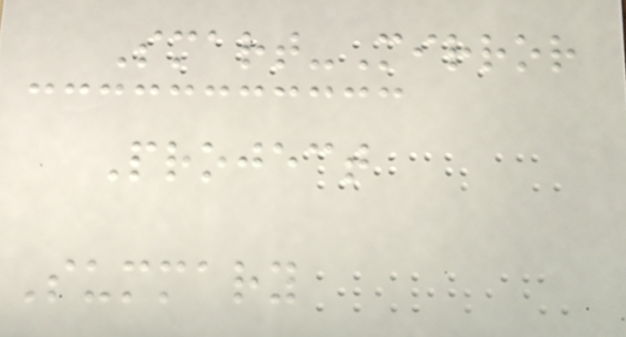Smart-Mirror
Project
Summary
